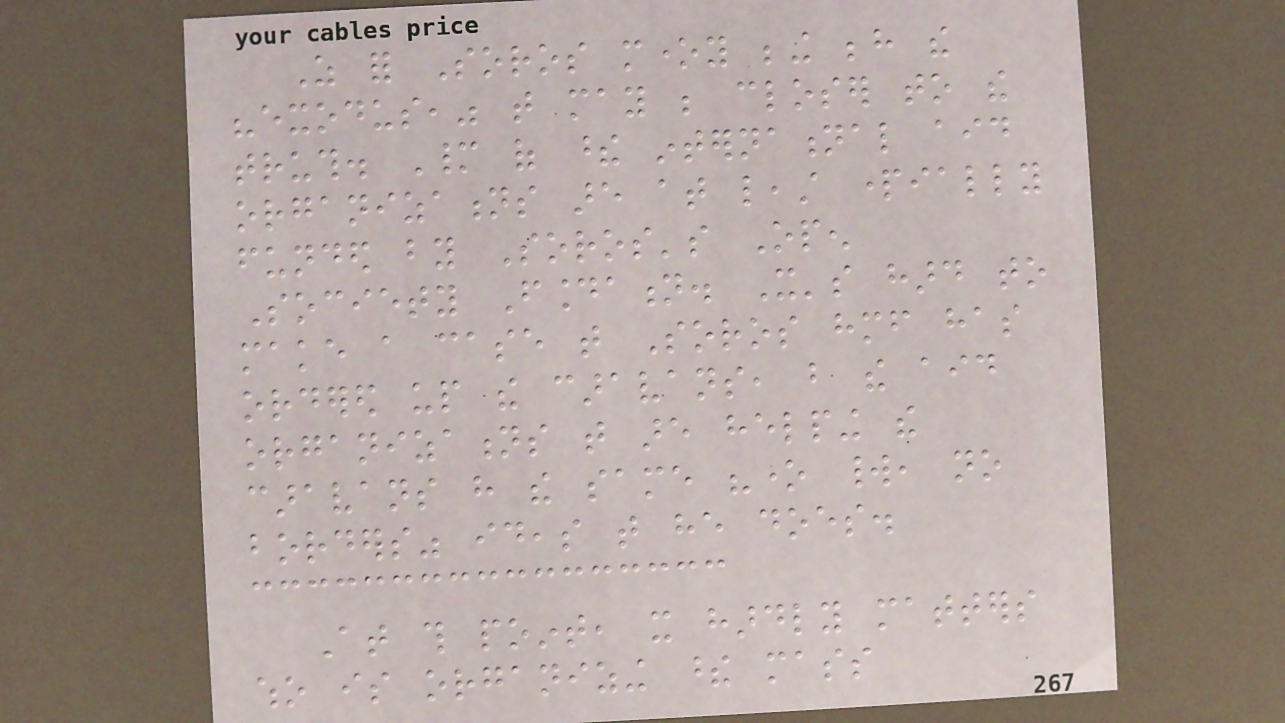As for Soros money being behind the
"exodus," that may be closer to the
truth. Many of these international aid
organizations are at least partially
funded by Soros's Open
Society Foundation. It's hard to
make a case that Soros himself has
ordered up the caravans, but the aid
organizations that are helping the
caravans have the same "one world, no
borders" ideas that he does.
At this point, it hardly matters
who is organizing these mass
